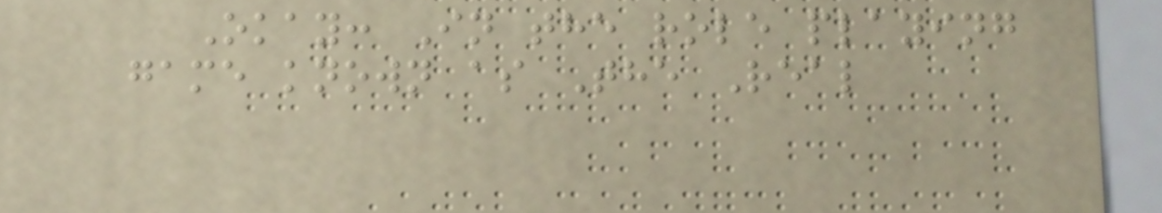Okay: In the role playing
game known as The Real
